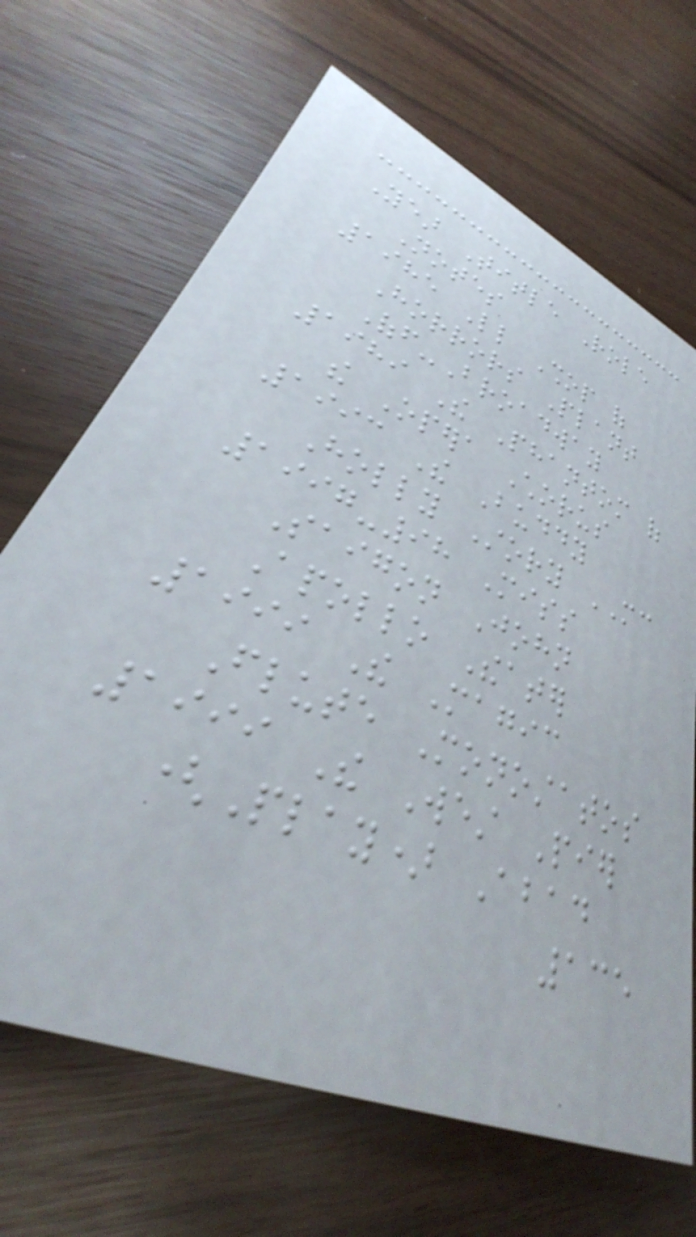Year Title Role
Notes
1985 Little Shop of
Horrors Plant
Off-Broadway
1989 The Phantom of
the Opera Chorus
1993 The Buddy
Holly Story MC
1997-98 Miss
Saigon John
Apollo Theater
1999 The Magic
Flute Monostatos
1999 The West Pier
(Play) Abad
135
